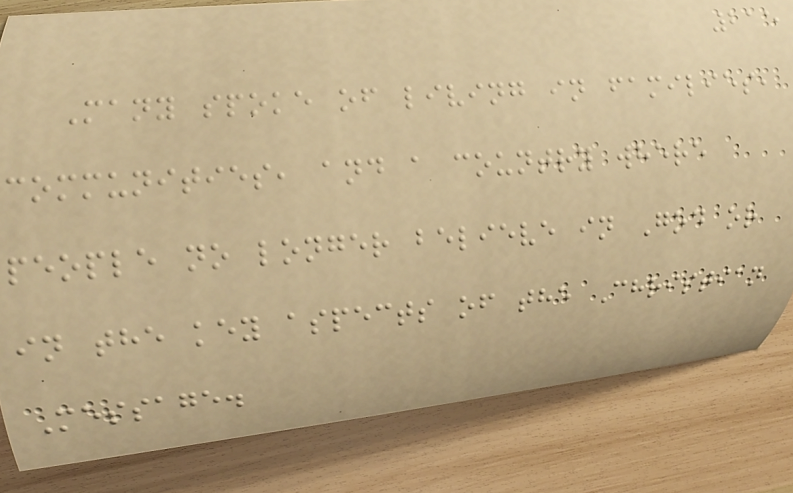215
Many spoke of living in families,
communities, and a country where
people no longer believe in God or
in the key aspects of the Christian
Message.
